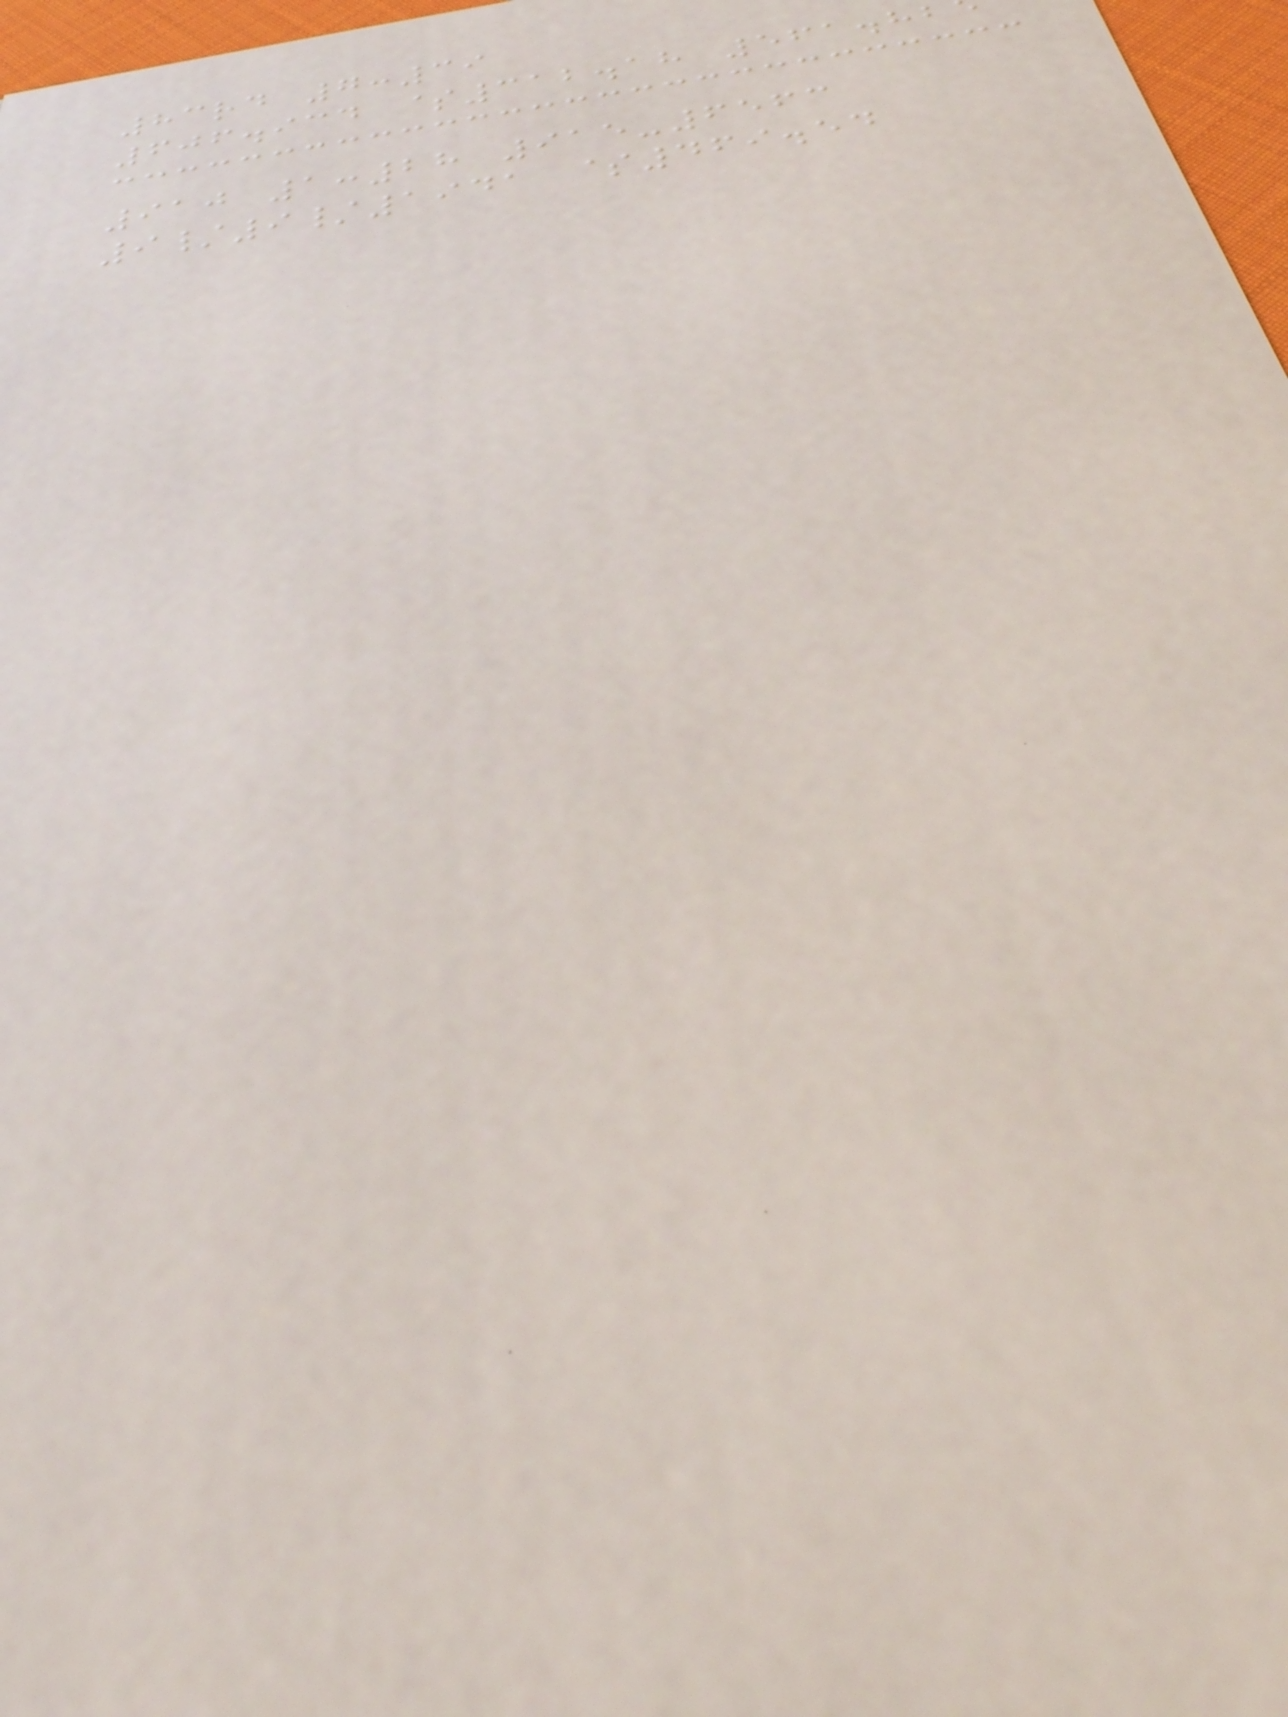83rd 7:39
606.934 $312.18 561.82
910 1:28 915-6563
9/9/1941 $469.54
